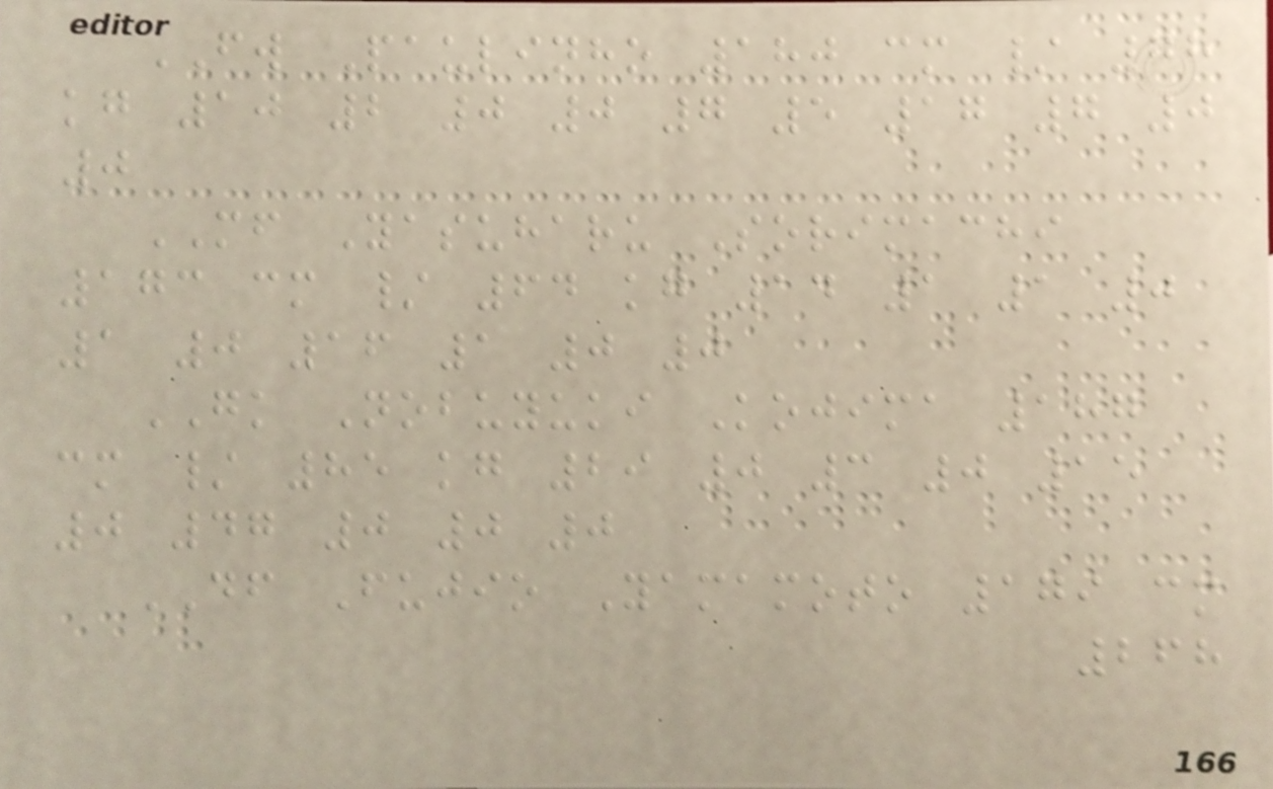FW Paulinho 180 cm / 78
kg 10 2 0 0 7 5 17 7 0
0
MF Yasuharu Sorimachi
173 cm / 64 kg 14 1 1 0
1 0 16 1 0 0
GK Nobuyuki Kojima 187
cm / 85 kg 29 0 3 0 15
0 47 0 0 0
DF Fujio Yamamoto 179 cm
268
